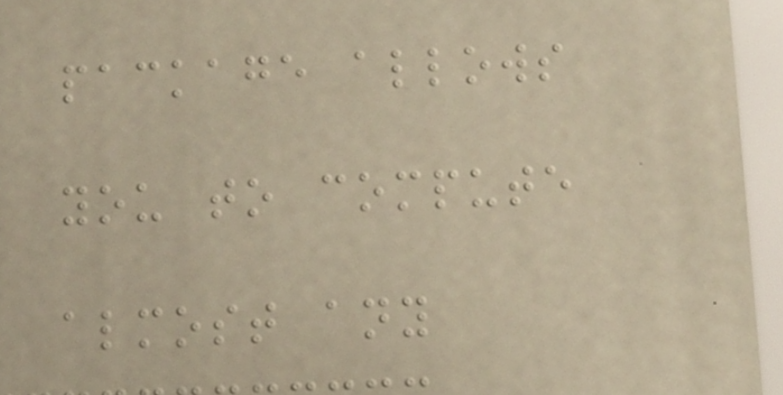package allows
you to compute
almost any
